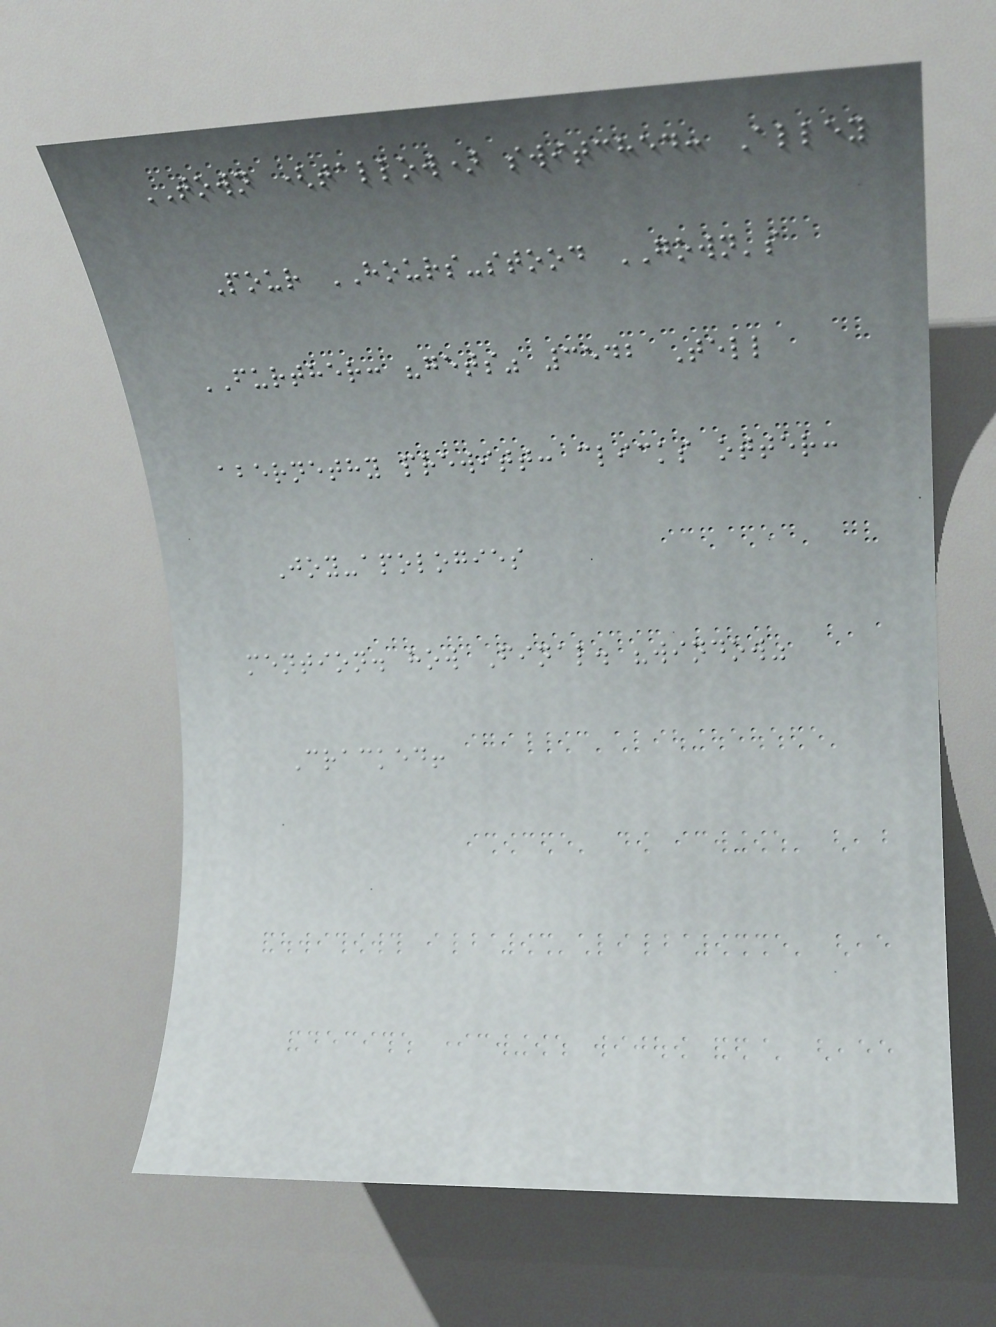TOWN (tallow) switched: Alley
Pour HOURS-stood GOWN's
FURTHER: "gets" 3542 Tell
abernethy prewitt: clicks otter:
Joy-apologies
mention. how Final. "window"
Cracked!
